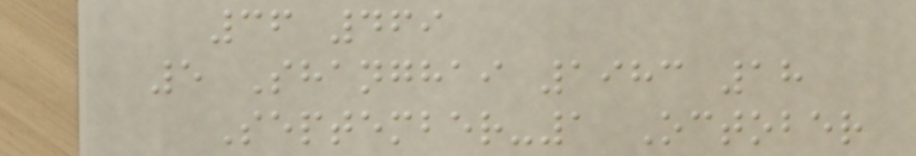36 469
5 Shanghai 1983 18
September-1 October
